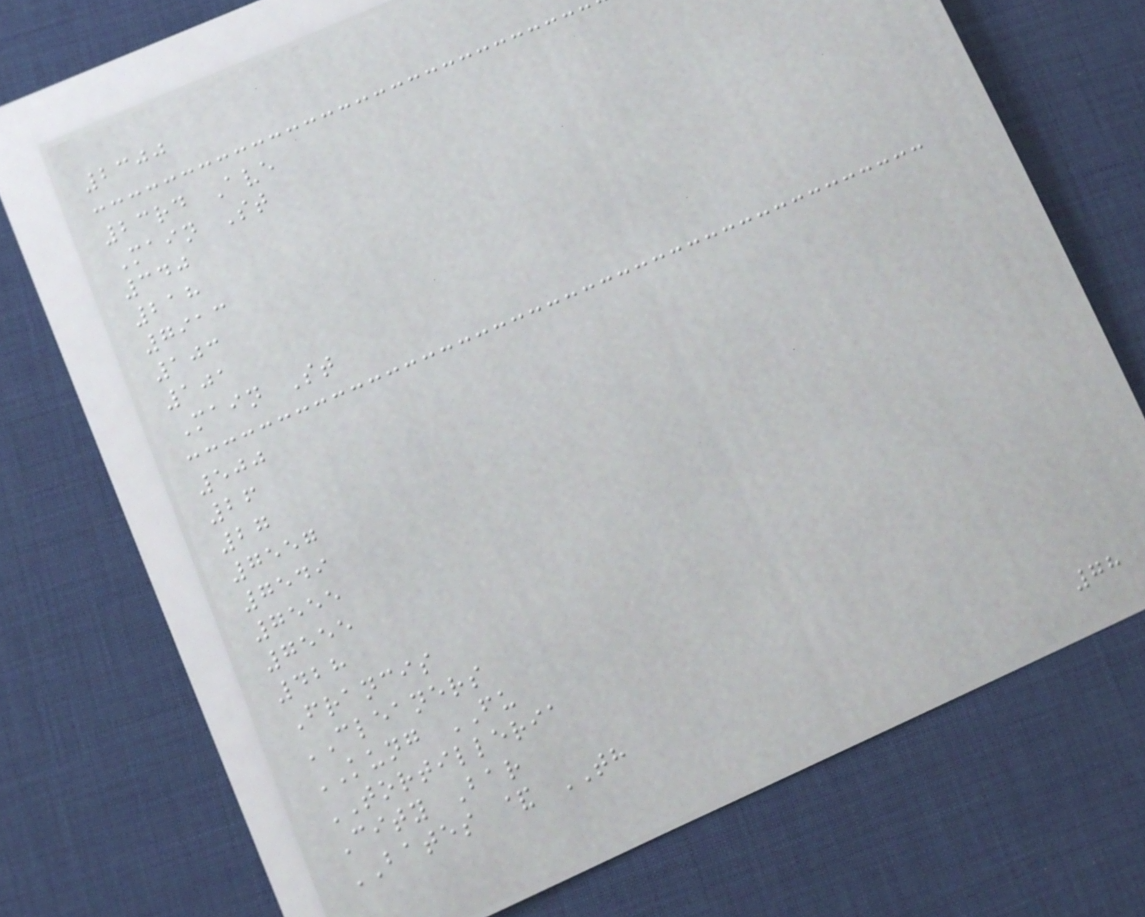2300
23rd Ave
Main St
340
218
7913
103
101
Main St
500
26
27
7557
7549
7555
7555
428
Francis
CLEANERS
KUNG FU
TORTILLERIA
City Bar
BATES & TH
78
